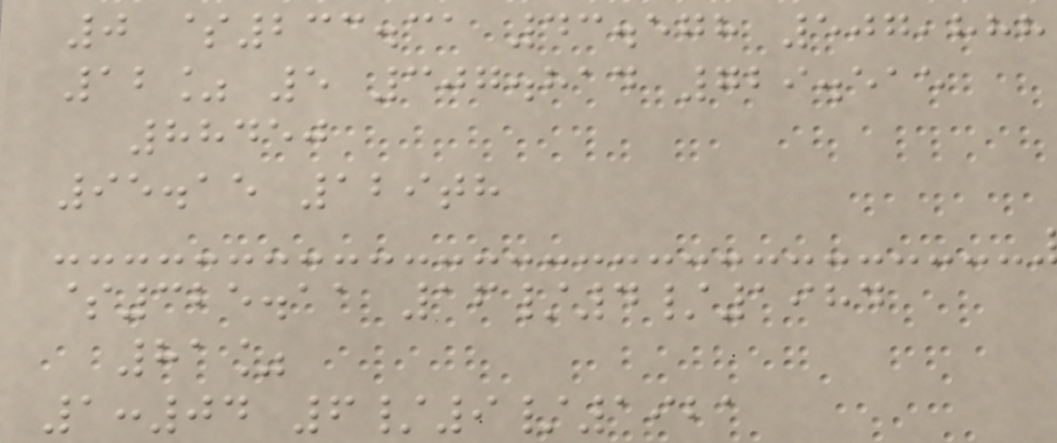0 $233.31 43.578 507,888
12% 5 307.814 729.515
88450
95.15 129th
$325.11 16/4/1984
81%
1:04 6/9/1921
